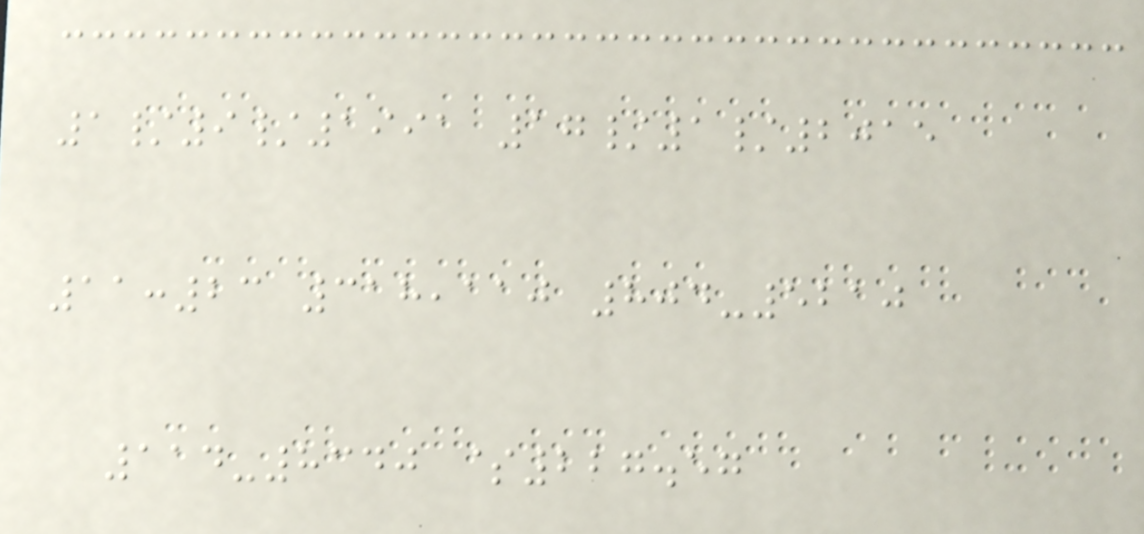1/9/1991 17/1/2015
11:23 318,110 804-5210
114-8340 $227.57
